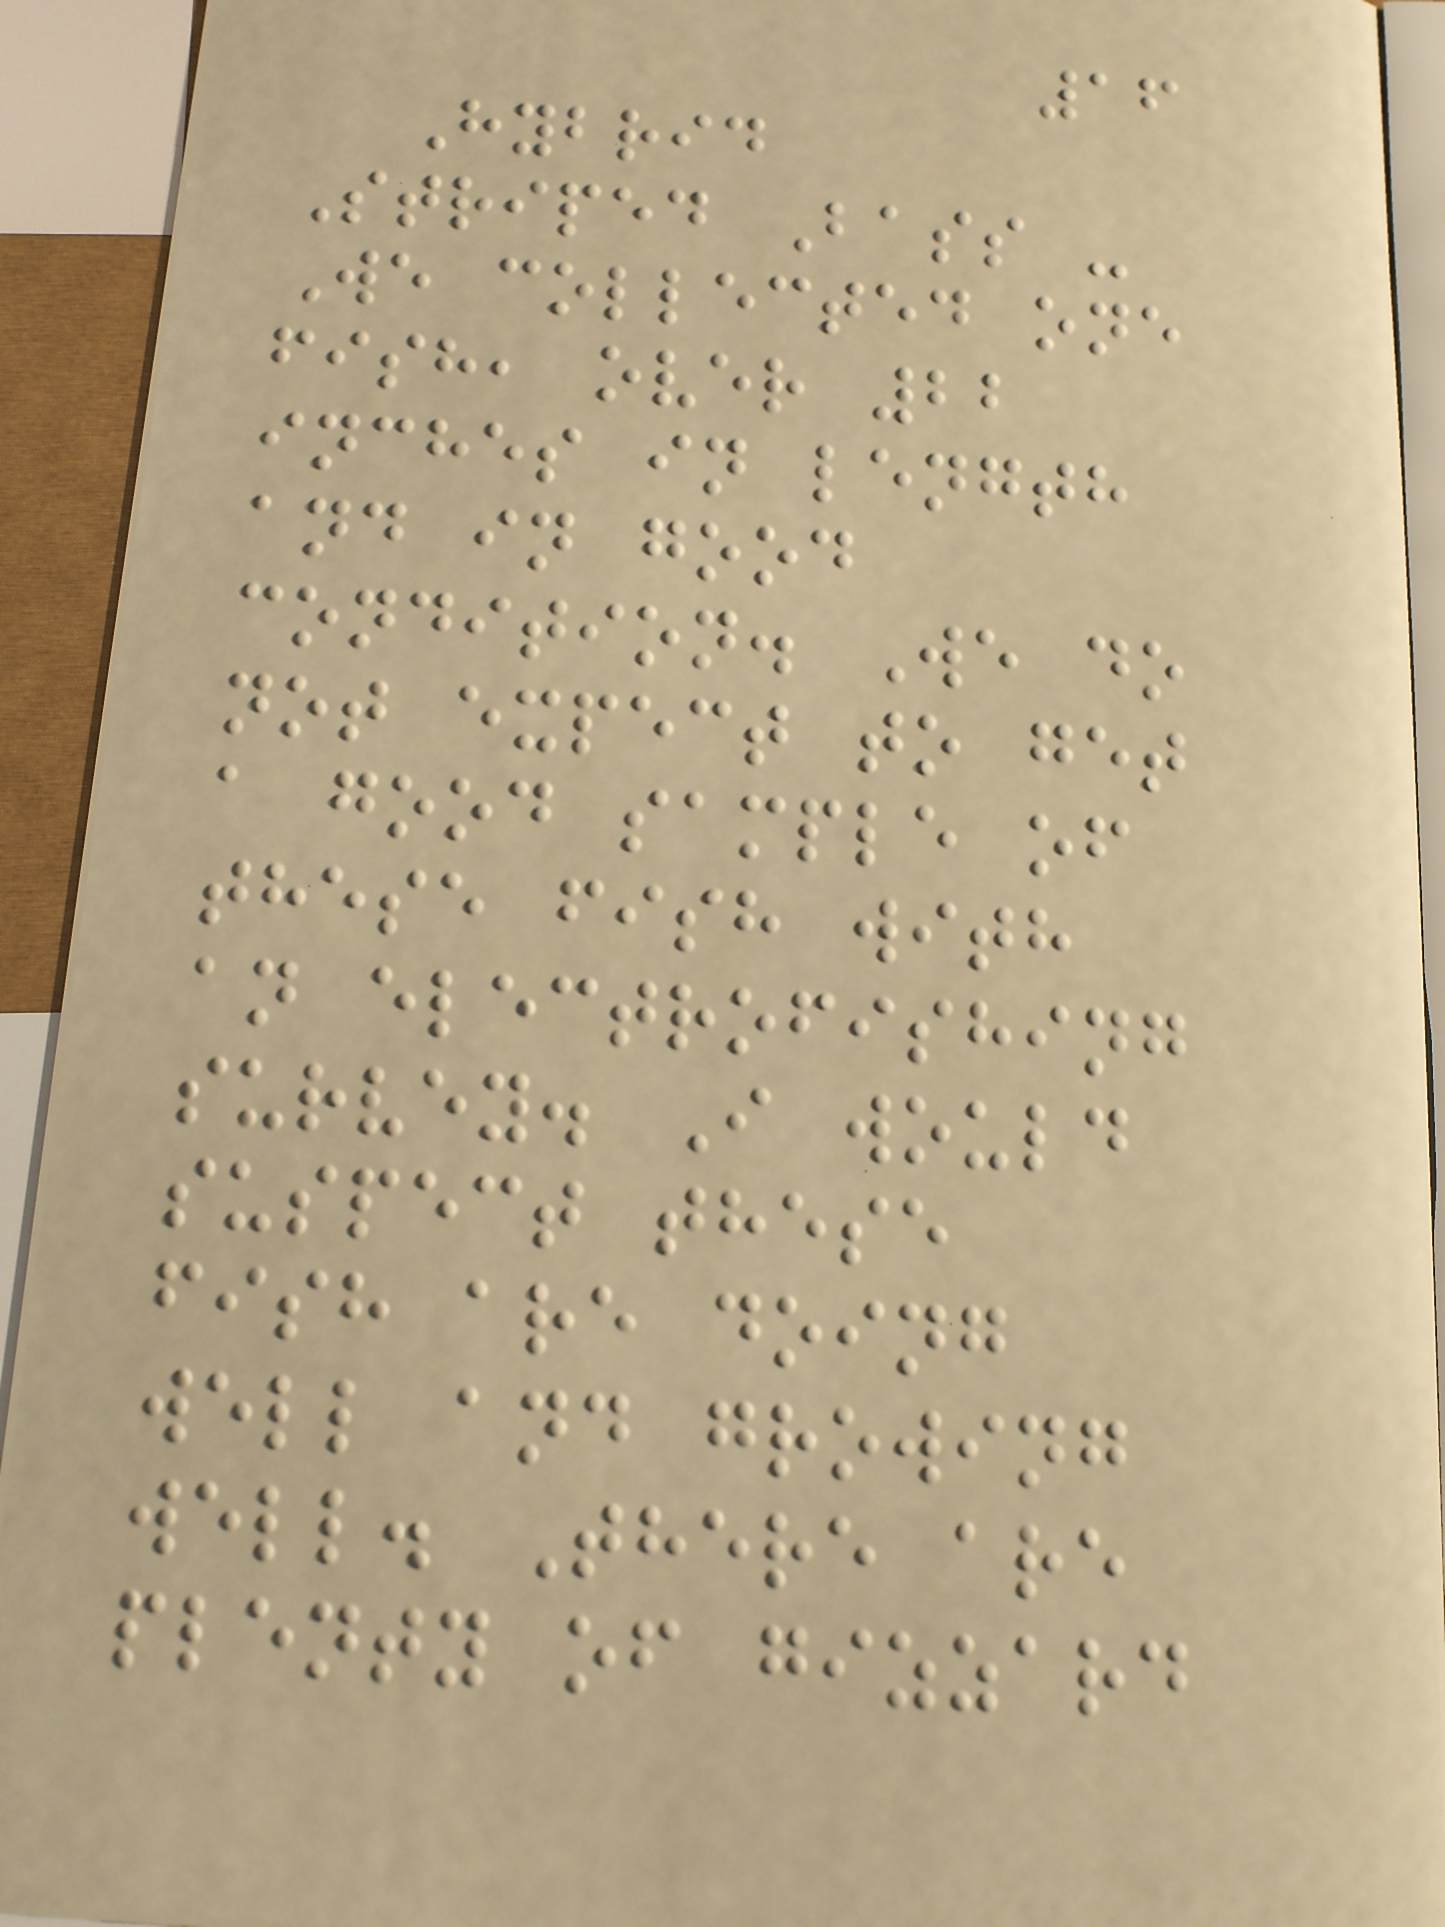16
Hybrid
Striped Bass -
We collected one
fish, over 22
inches in length
and in good
condition. We do
not expect to get
a good sample of
these fish with
an electrofishing
survey. I would
suspect these
fish are doing
well and growing
well. There are
plenty of gizzard
